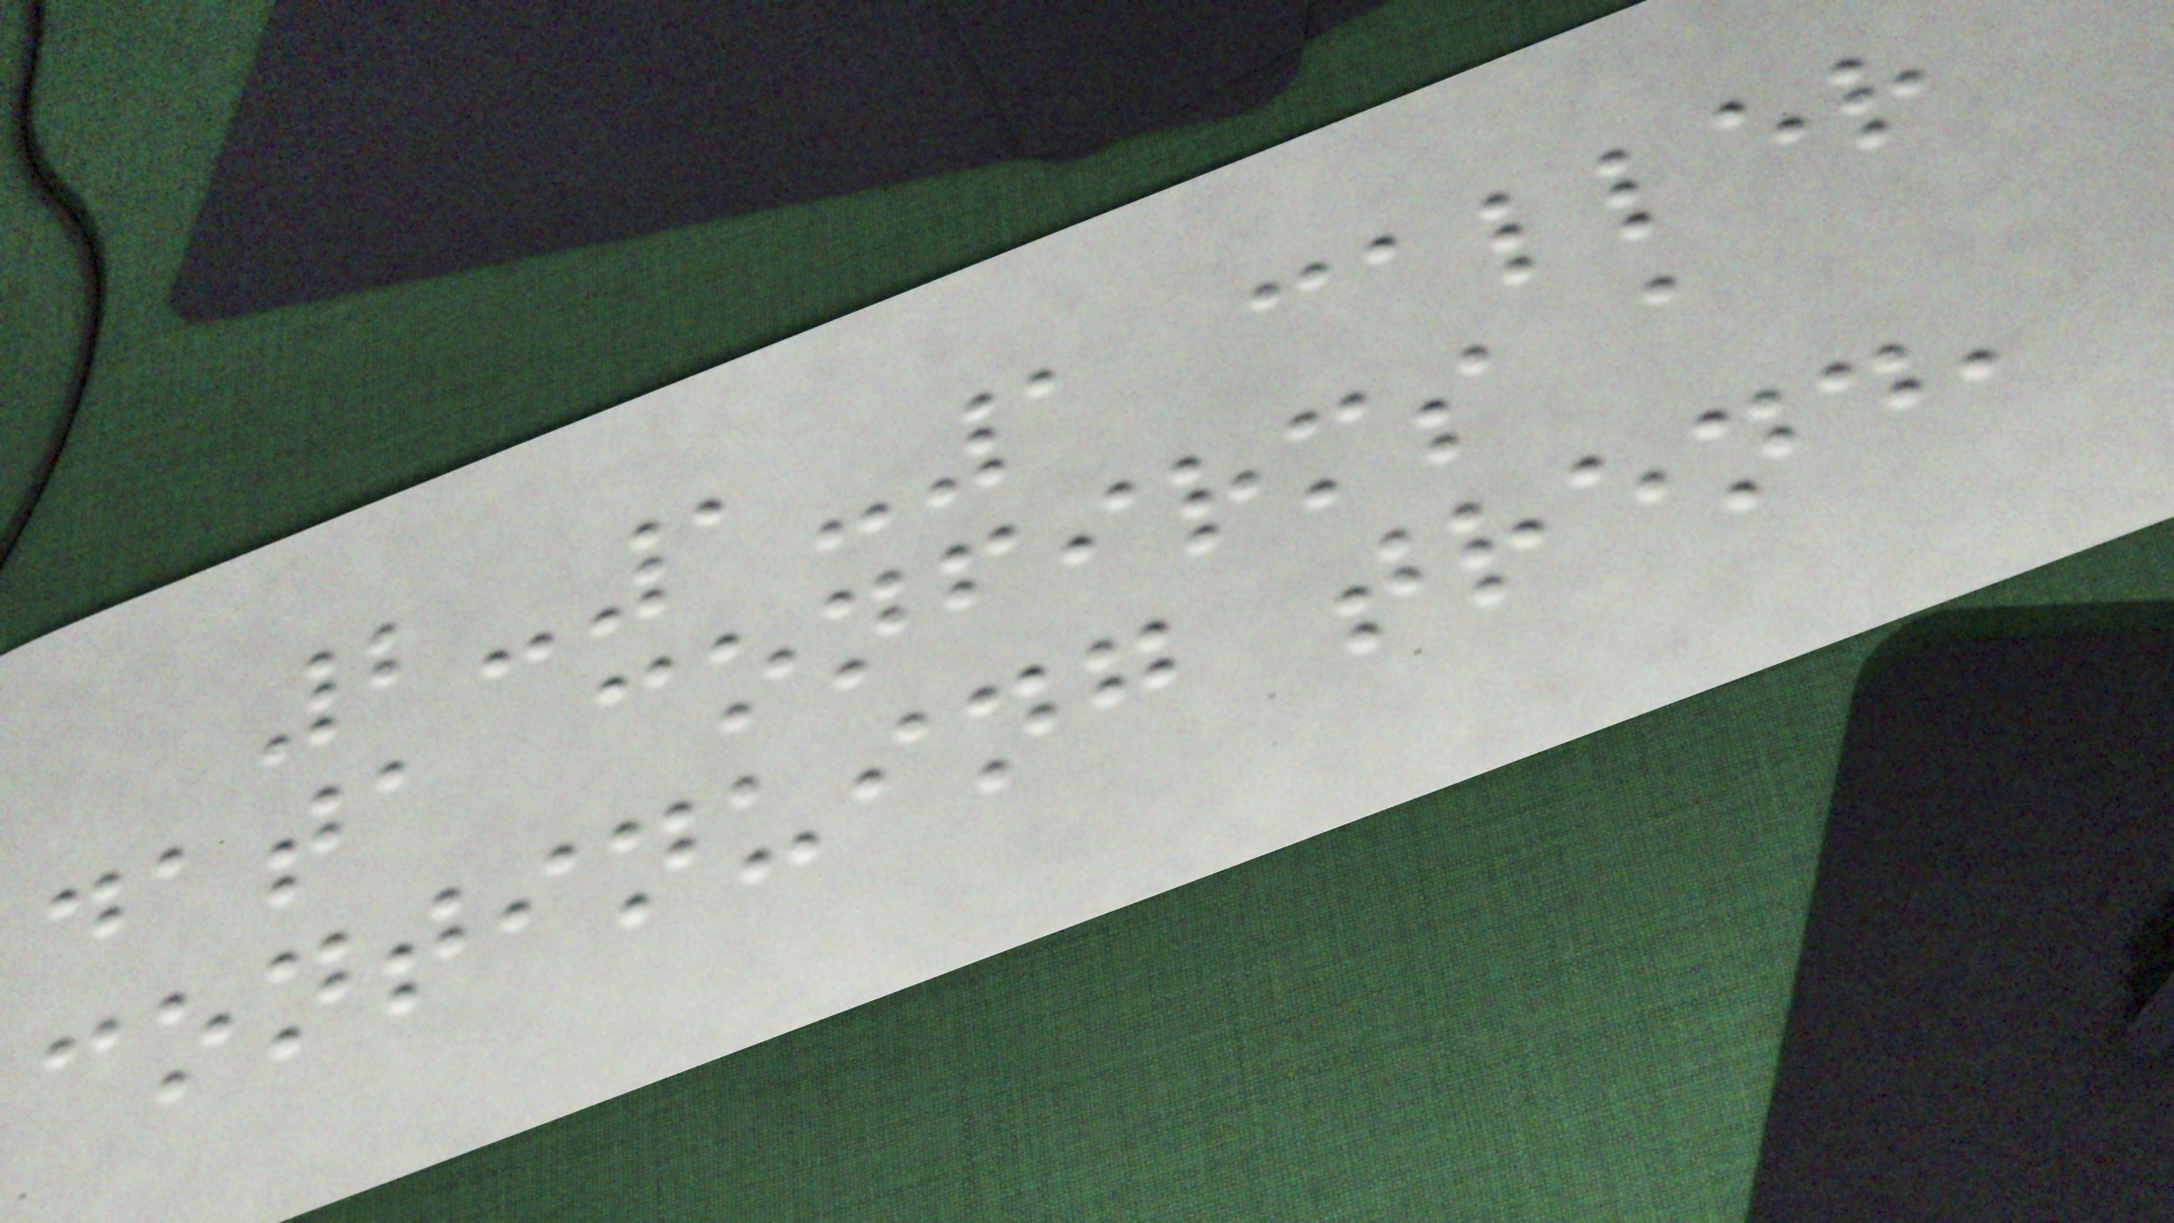2-1-1 caller
data confirms a
continuing trend,
